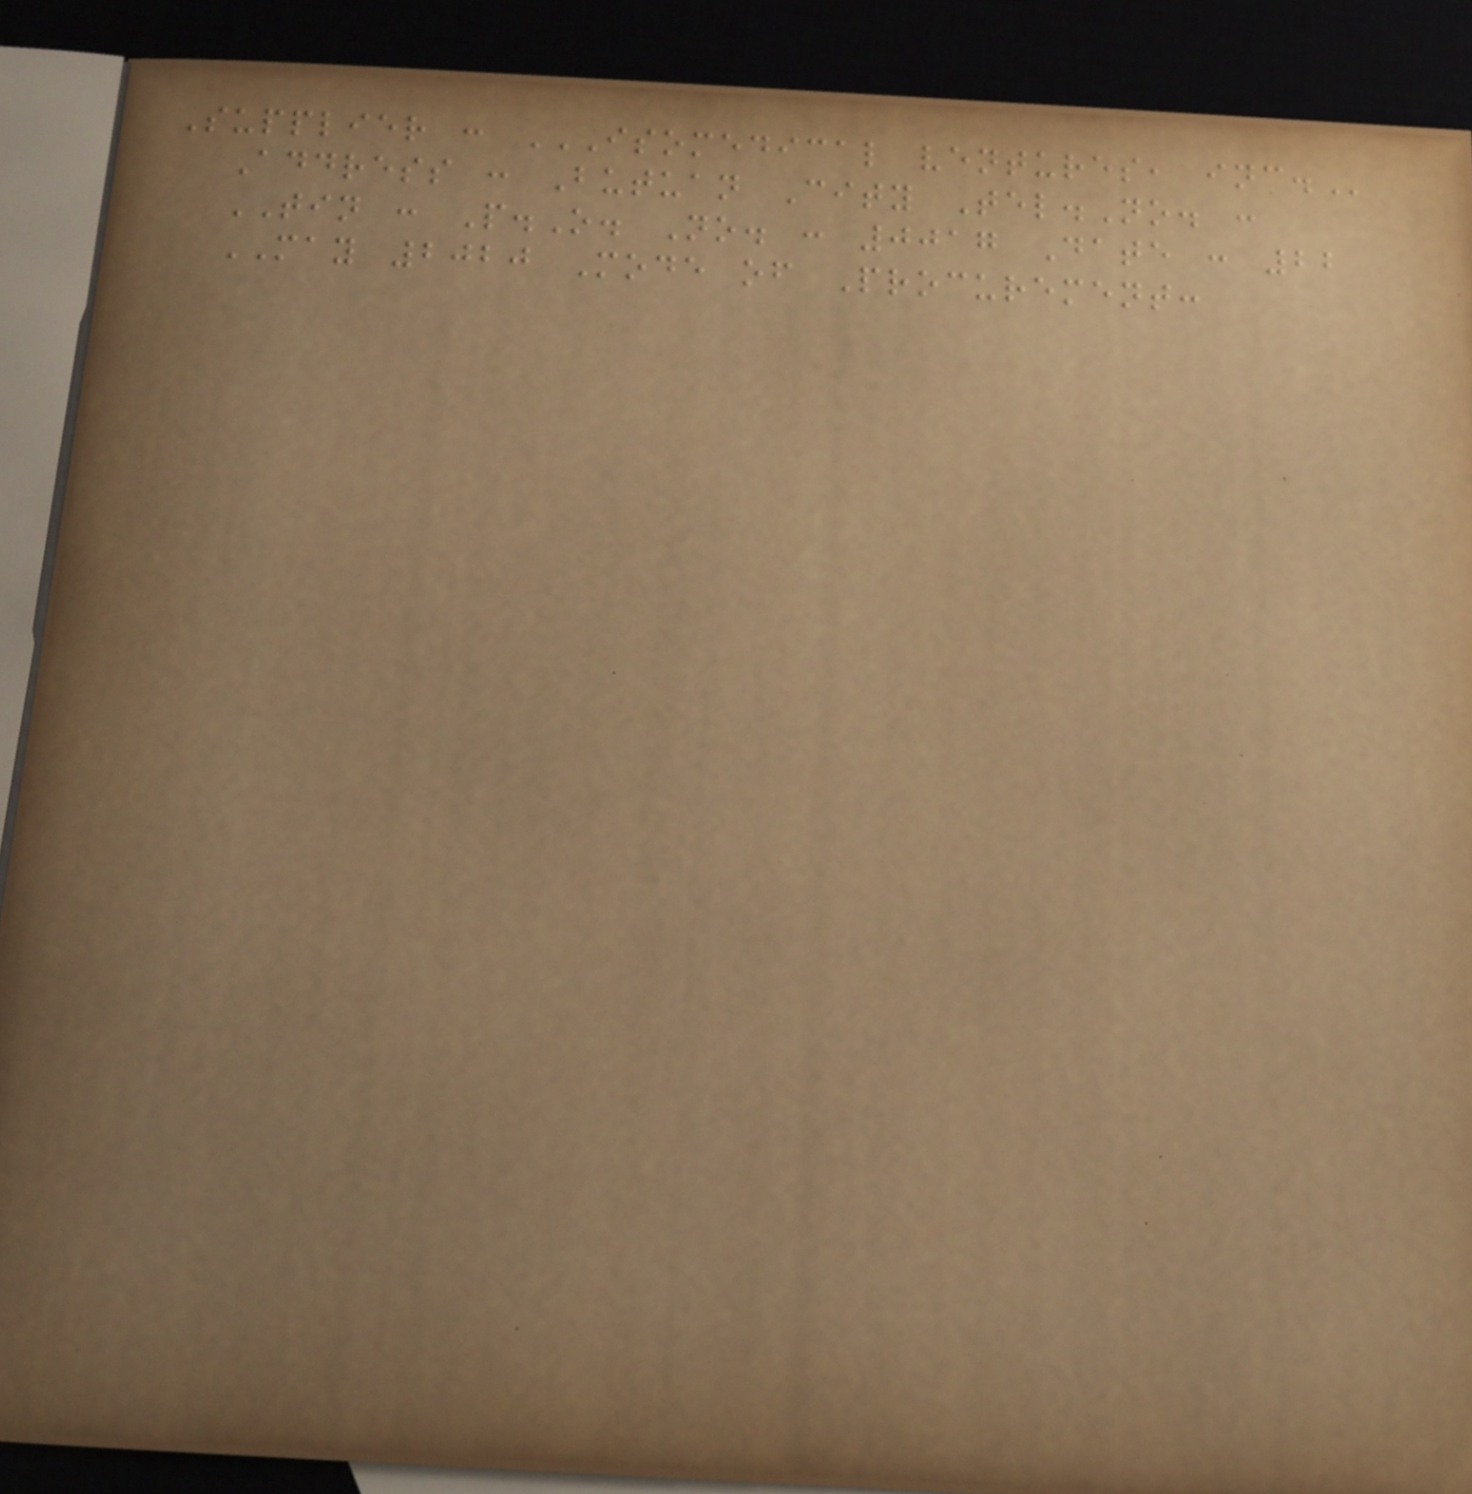Supplier : ISOMEDICAL VENTURES, INC.
Address : Butuan City Tel.No. :
TIN : P.O. No. : 0017 Date : 22
MAY 2020 Mode of Procurement:
